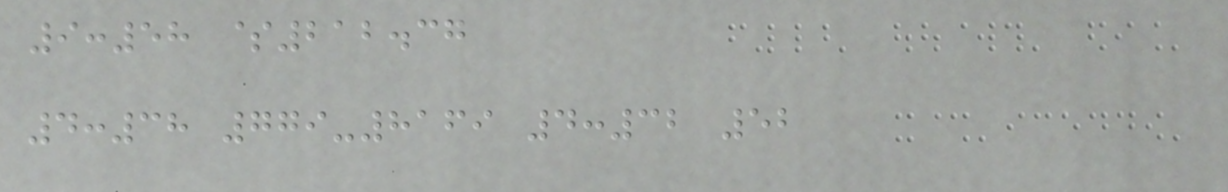9:58 $212.37
4:38 779-8169 4:32 52
